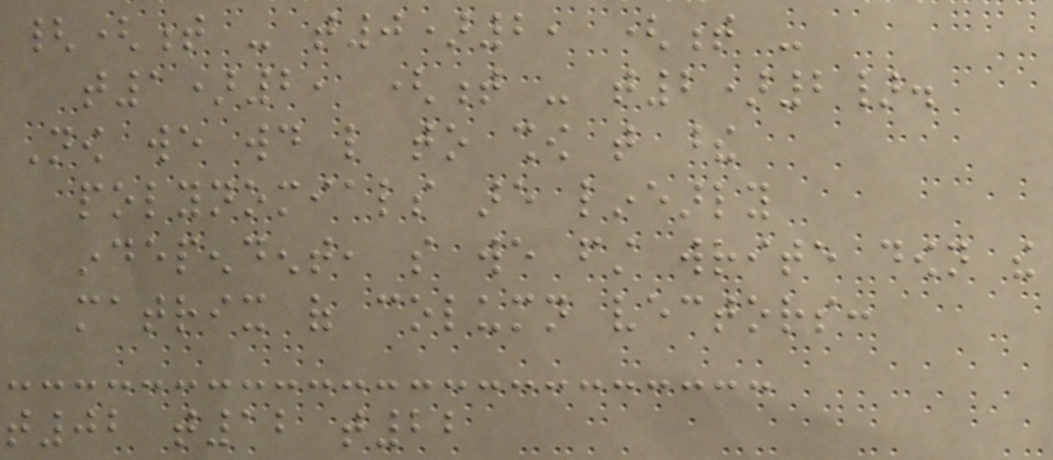{(t - t0)2, (t -
t1)2, (t - t2)2}.
Now we would like to show that these
polynomials are linearly
independent, so we first write down the
matrix of column vectors:
t02 t12 t22
